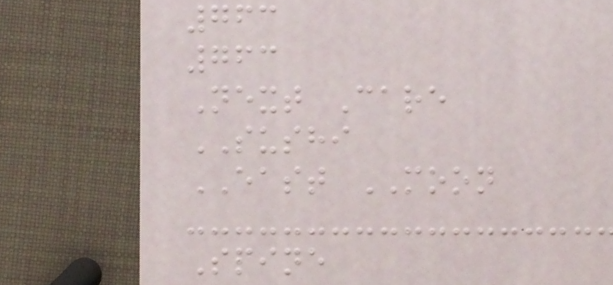763
763
Next Care
SUSHI
EAST MOON
Spine
